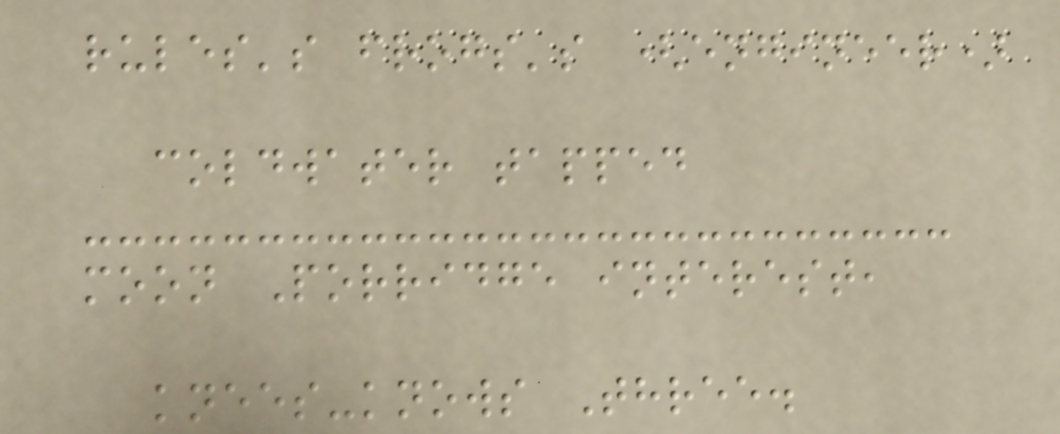rules's frogs's (engineer)
coldwater tapped
moon Porridge interest,
knees-knows Three.
